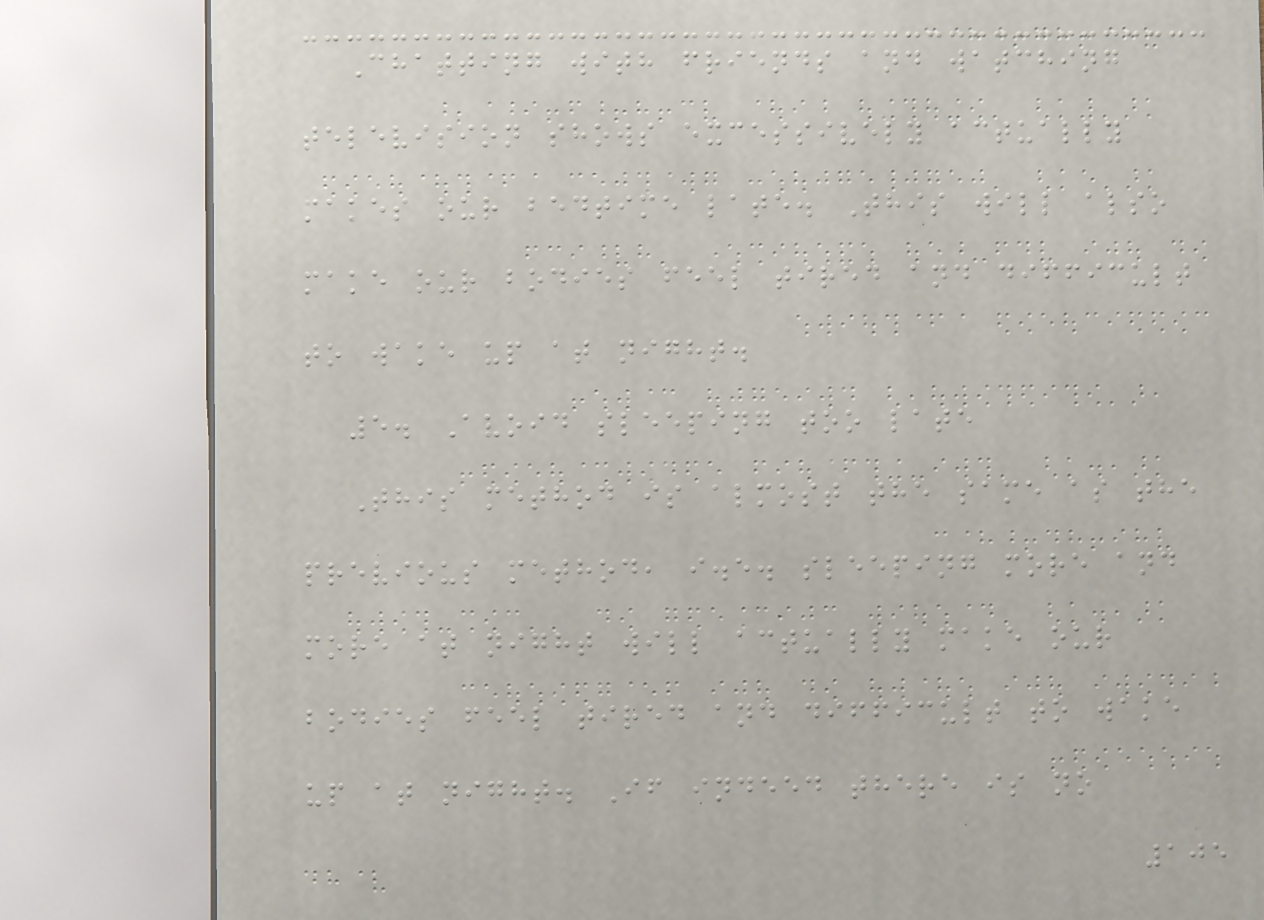Chatting with friends and watching
television shows excessively actually
makes our bedtime late. This will also
make our bodies feel tired and difficult
to wake up at night.
5. Avoid sleeping too late
This method is almost the same as the
previous method, i.e. sleeping more and
more at night will actually make our
bodies feel tired and difficult to wake
up at night. If indeed there is no
105
